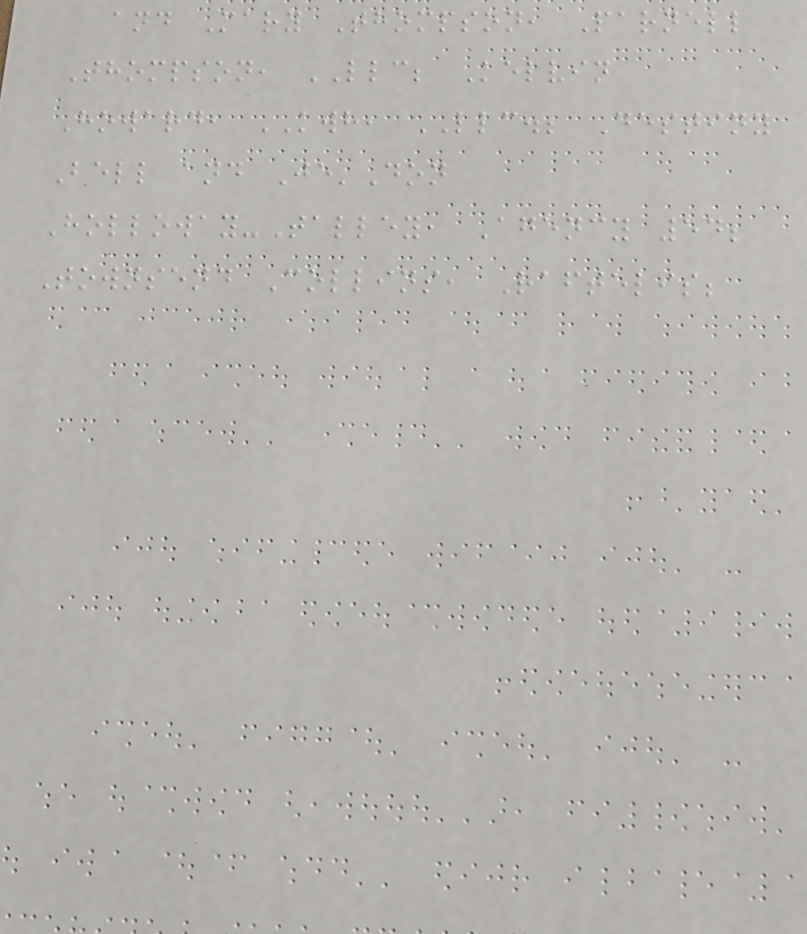and Mary Thompson, Parnell
Thompson, LLC; Kelvin
Howard, KWH, LLC.; Destiny
Bell and Je'Don
Holloway-Talley, Agency 54;
Townsend Collins, Raftelis;
